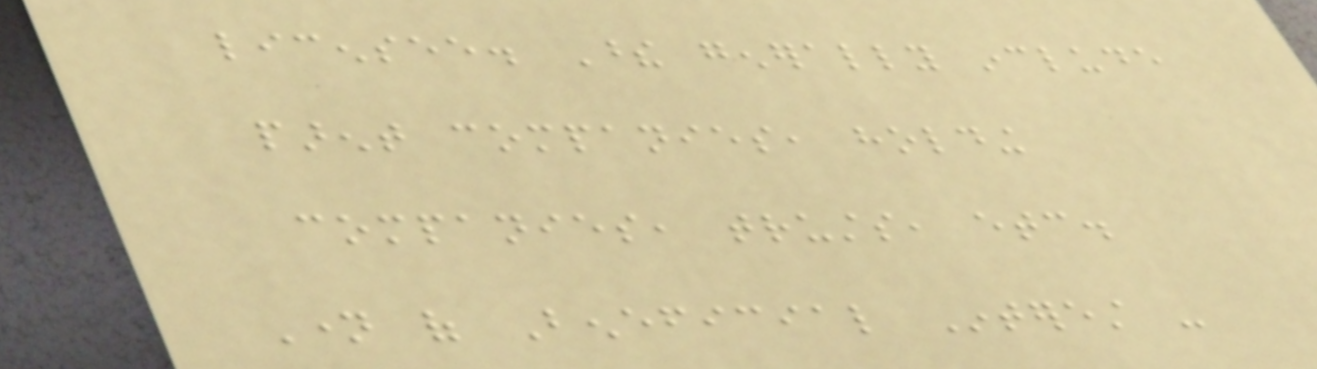licensee. These generally include
parent companies, holding
companies, trusts, etc.
Name of Beneficial Interest -
